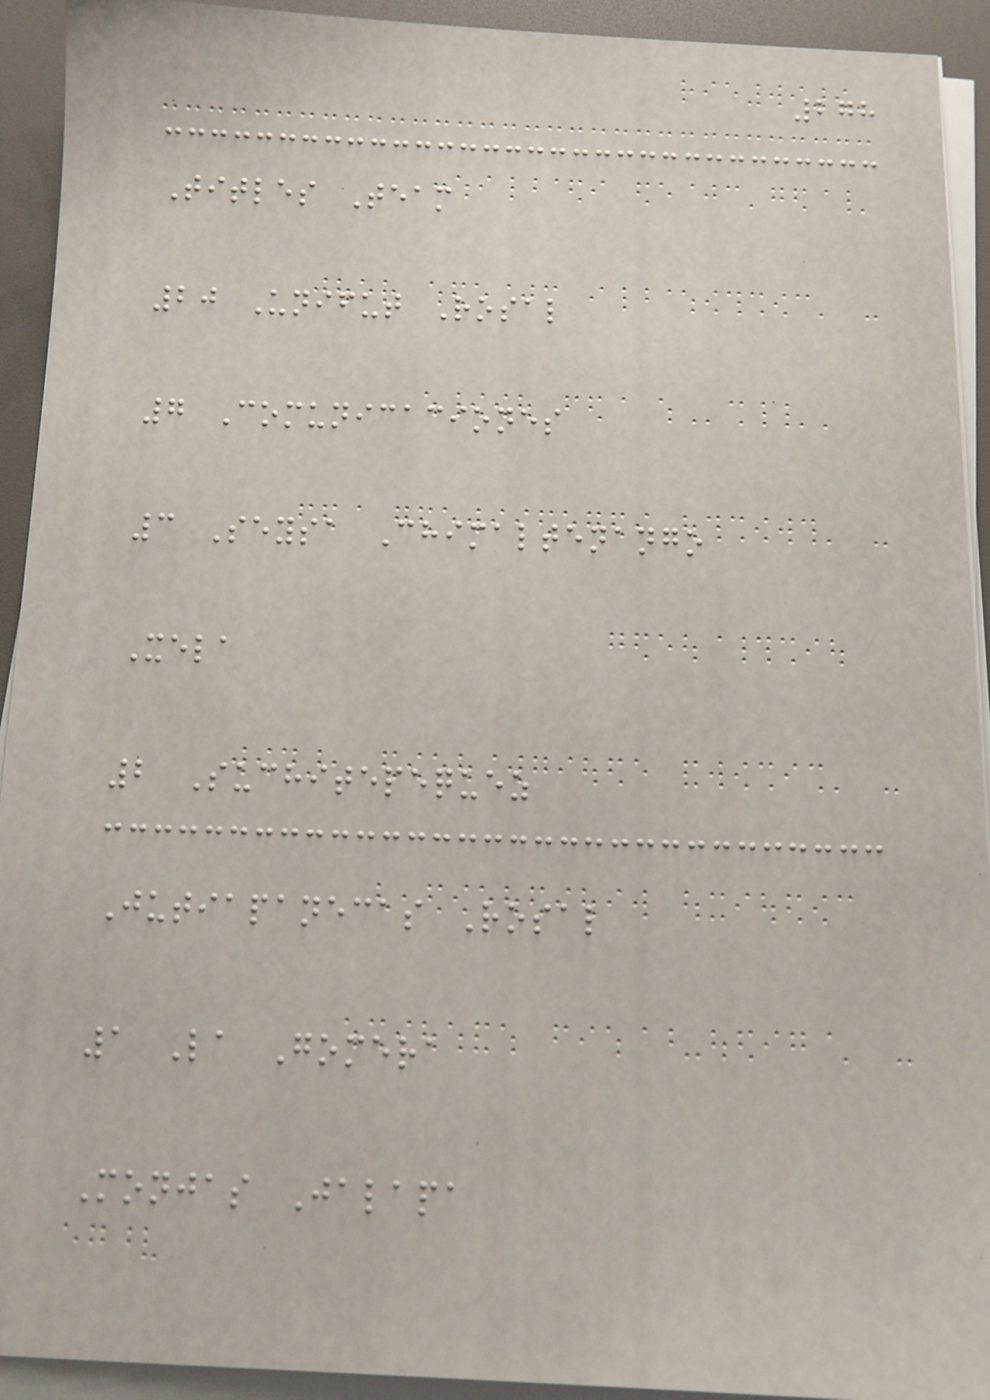278
Titles Team
20 Unifut Rosal
7 Comunicaciones
3 Seysa Chimaltenango
Xela
2 Suchitepequez
Jutiapanecas Rosal
1 La Gomera
Monjas Jalapa
